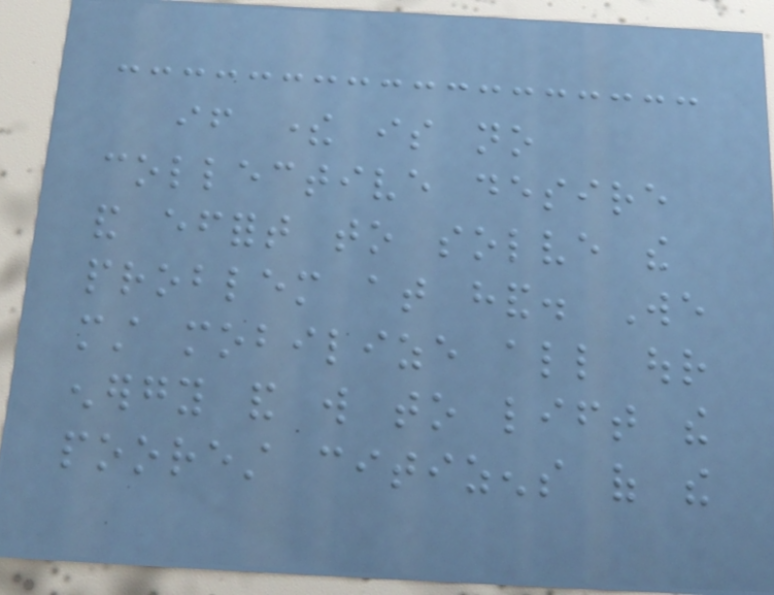if there is no
collective desire
and effort to solve the
problem at hand. We
must mobilize all our
energy and will to lift the
poorest citizens of the
